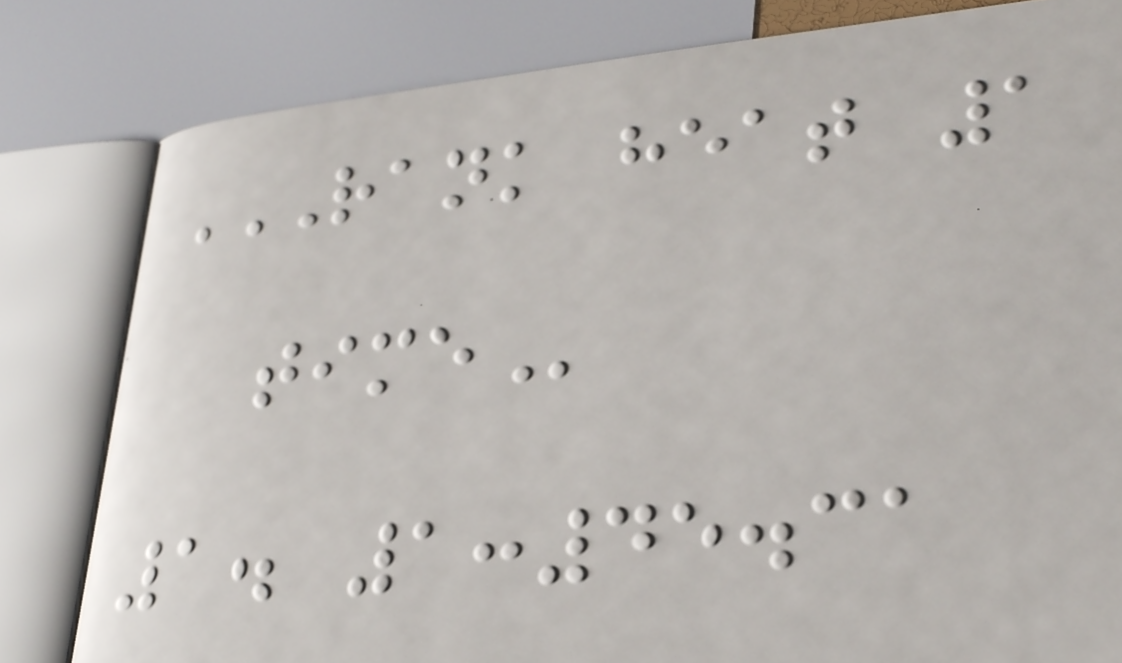RANK HEAT 1
TIME
1. 1:45.31
